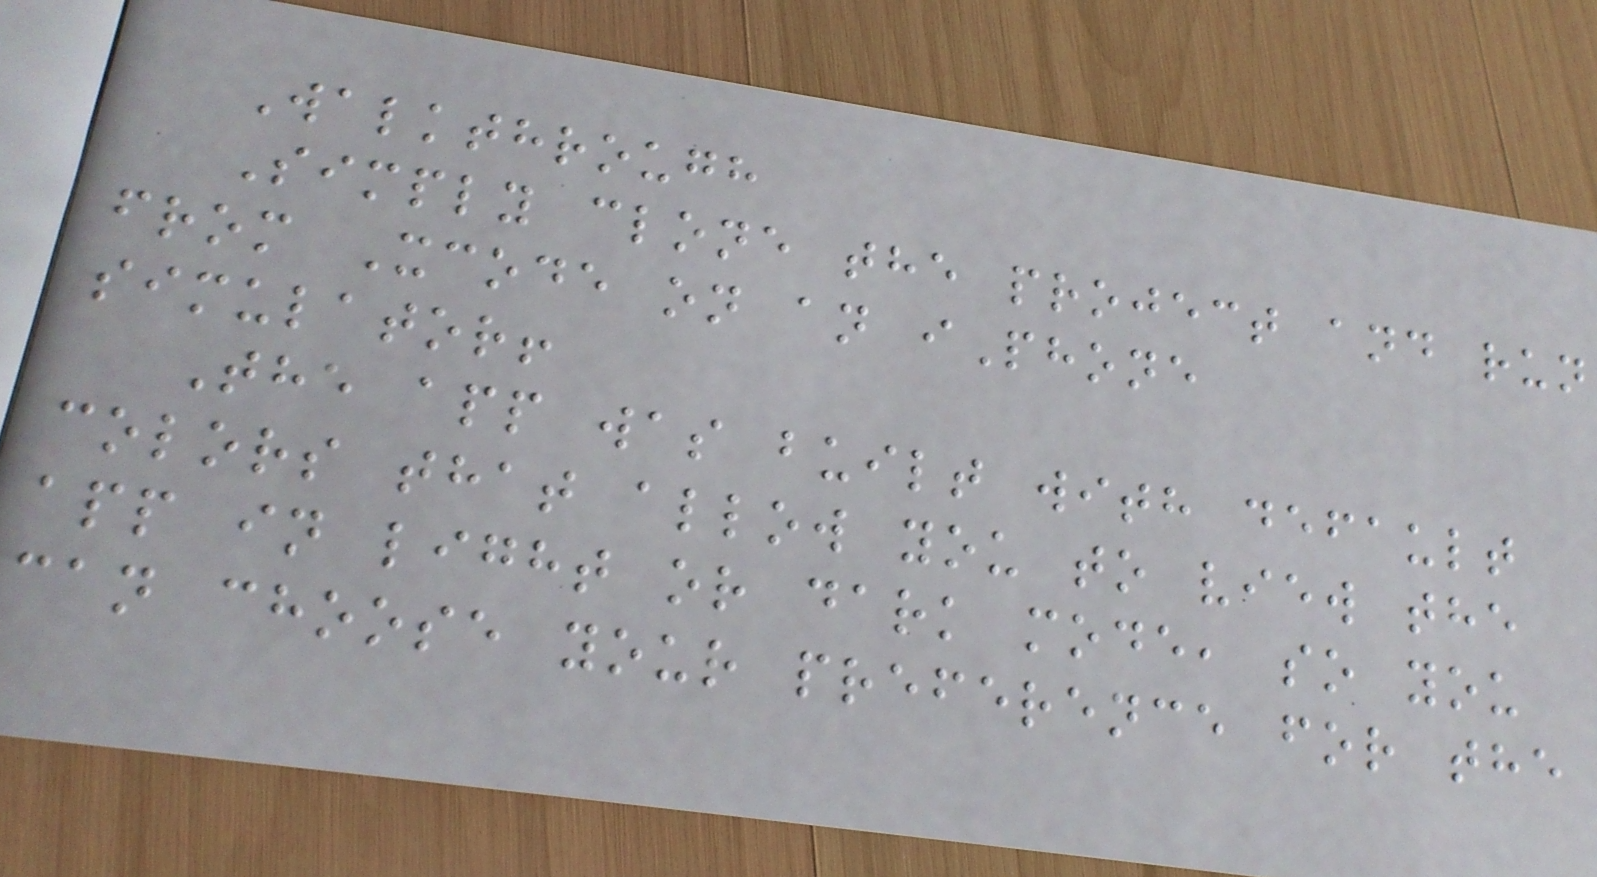Walkthrough
Simply clone the project and run
from Xcode on an iPhone
simulator!
The app was built with default
colors that allow you to view the
app in light or dark mode, so you
can choose your preference for the
